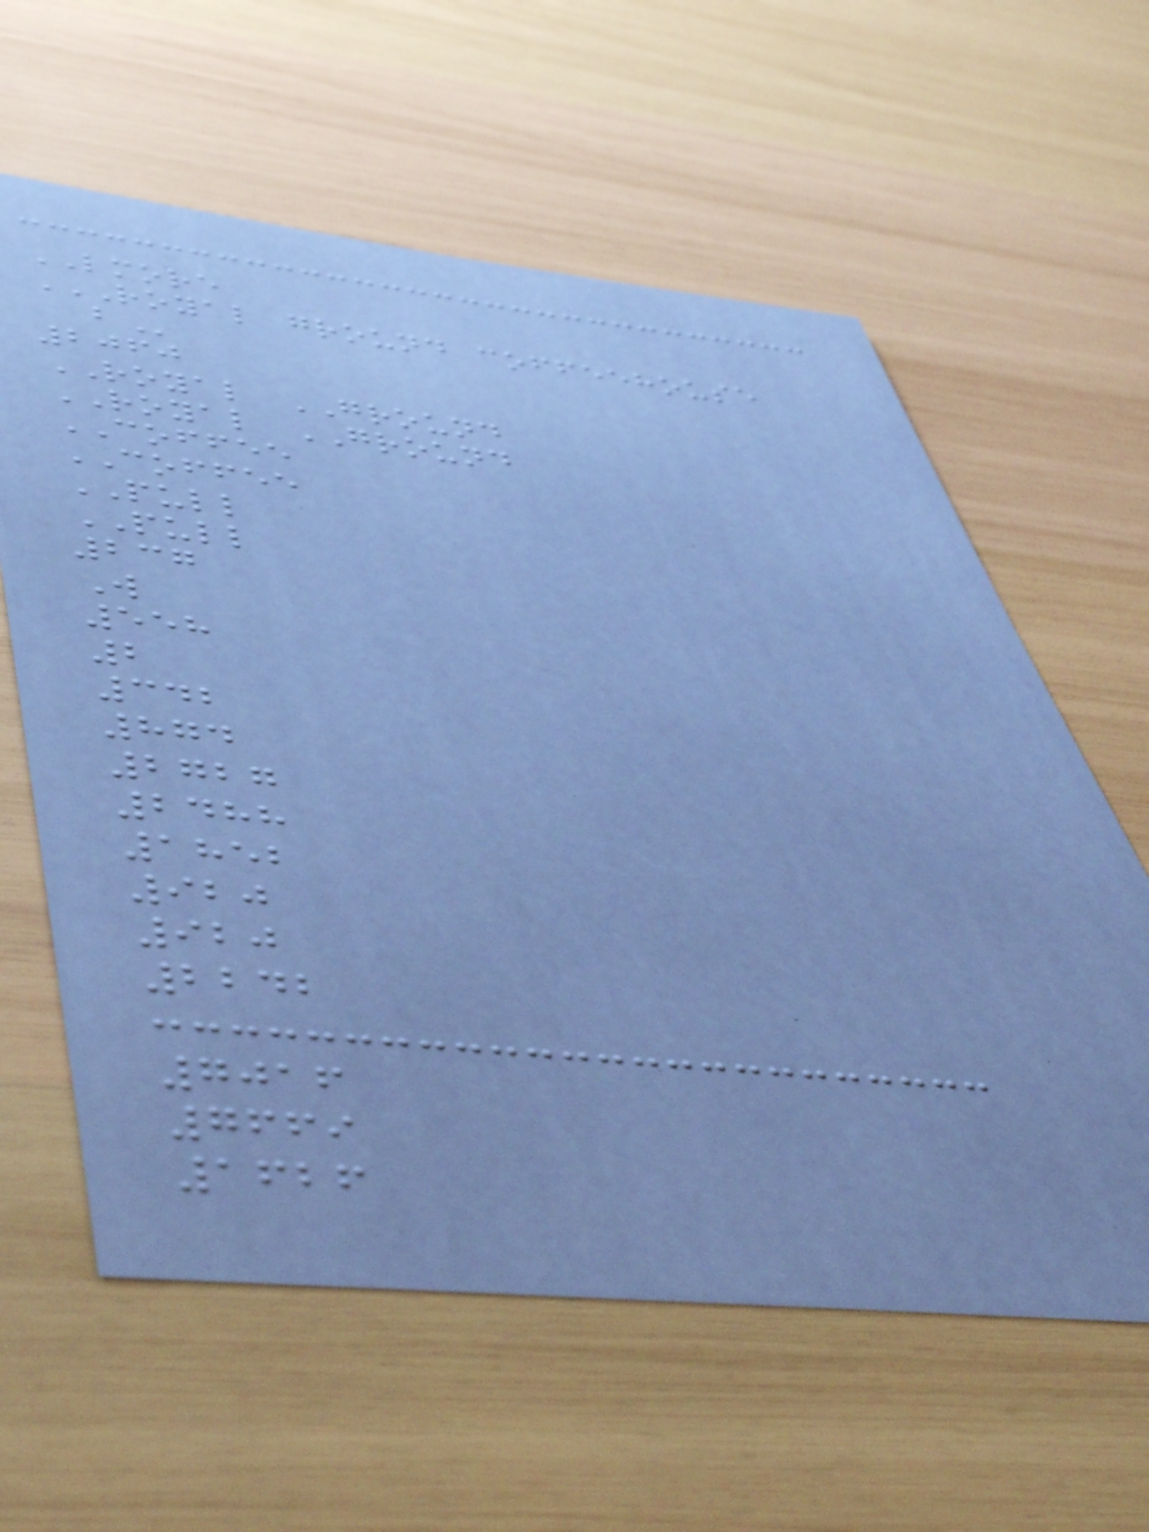LMORE
ROYAL GROUND COFFEEHOUSE
B
2060
ROYAL GROUND
ROYAL GROUND
COFFEE
COFFEE
PULL
PULL
237
W
558
2
342
874
2727
2488
1852
920
920
2242
7016
7669
1626
